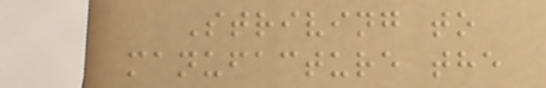Striving to
manufacture the
